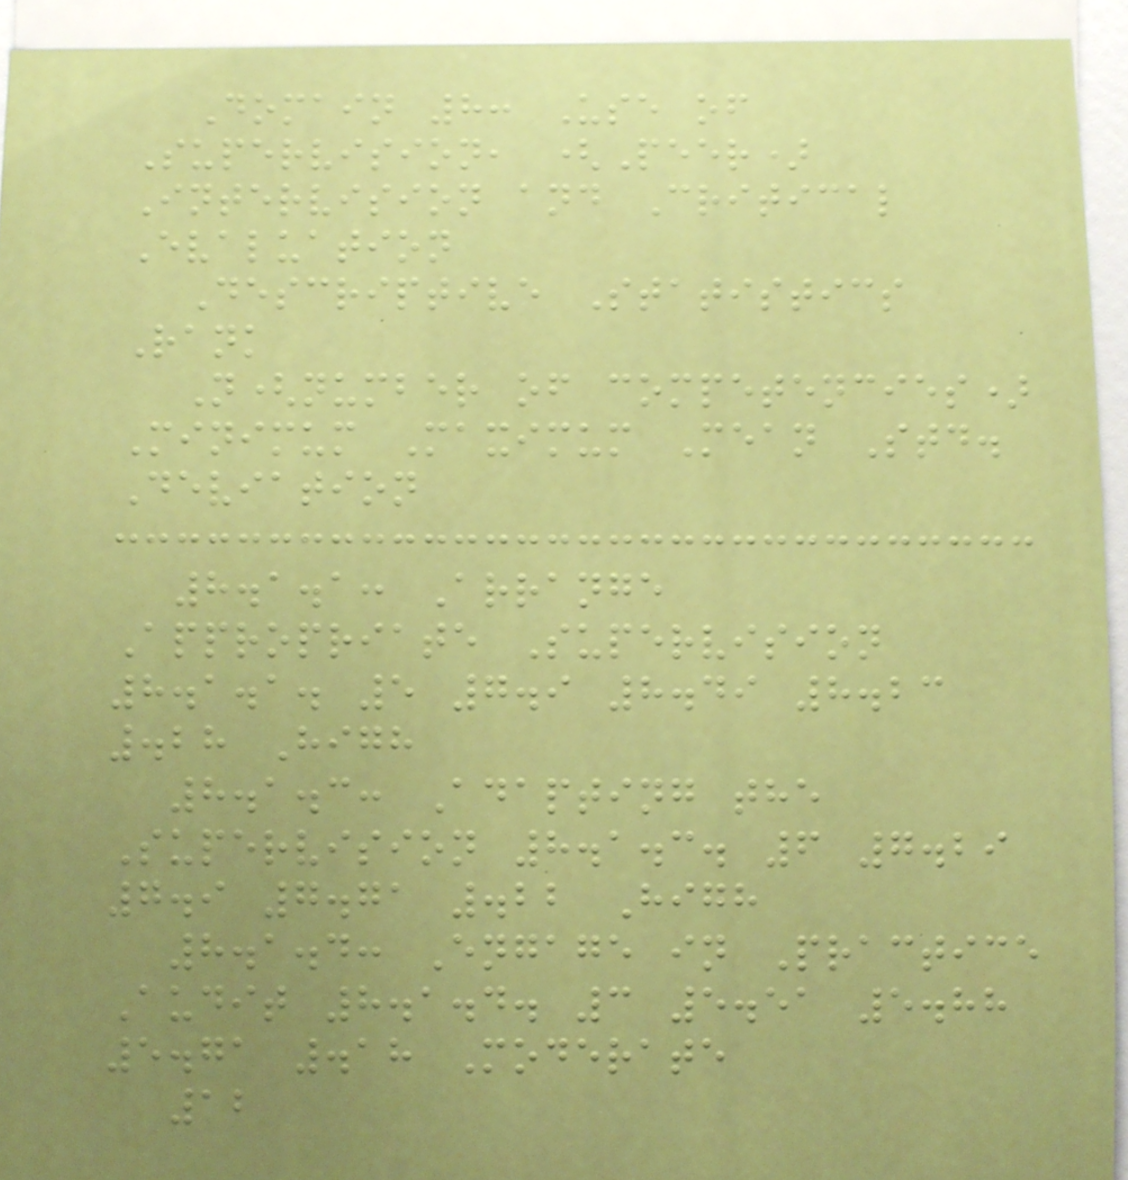Domain 8: Use of
Supervision, (Peer)
Intervision and Critical
Evaluation
Descriptive Statistics
Rank
N(number of competencies)
Minimum Maximum Mean Std.
Deviation
8.1.1: Arrange
Appropriate Supervision
8.1.1. 5 7.9 8.49 8.23
.28 High
8.1.3: Adapting the
Supervision 8.1.3. 6 7.29
7.9 7.71 .22 High
8.1.4: Engage in Practice
Audit 8.1.4. 3 5.51 5.88
5.71 .18 Moderate
12
